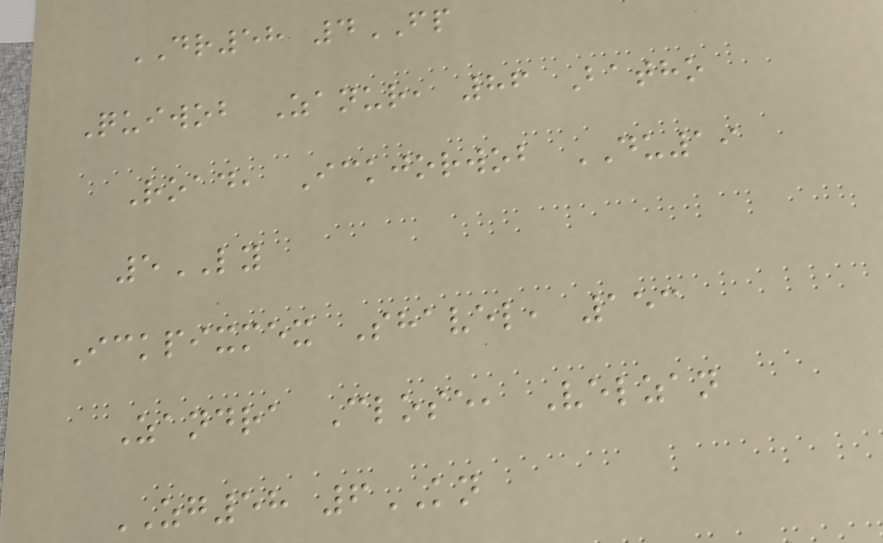DR58 4FP
Quiwob Zanur, 86 Batho
Road, Ickjorwob DU19
5LY
Ickpixmex Shavel, 153
Zandra Close, Velzan
ZG58 6KN
